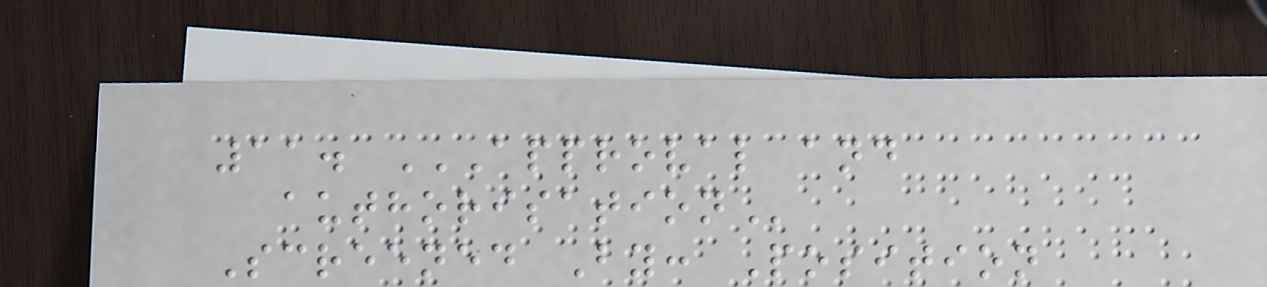11. APPROVAL AND
AUTHORISATION
Screened By: Position
